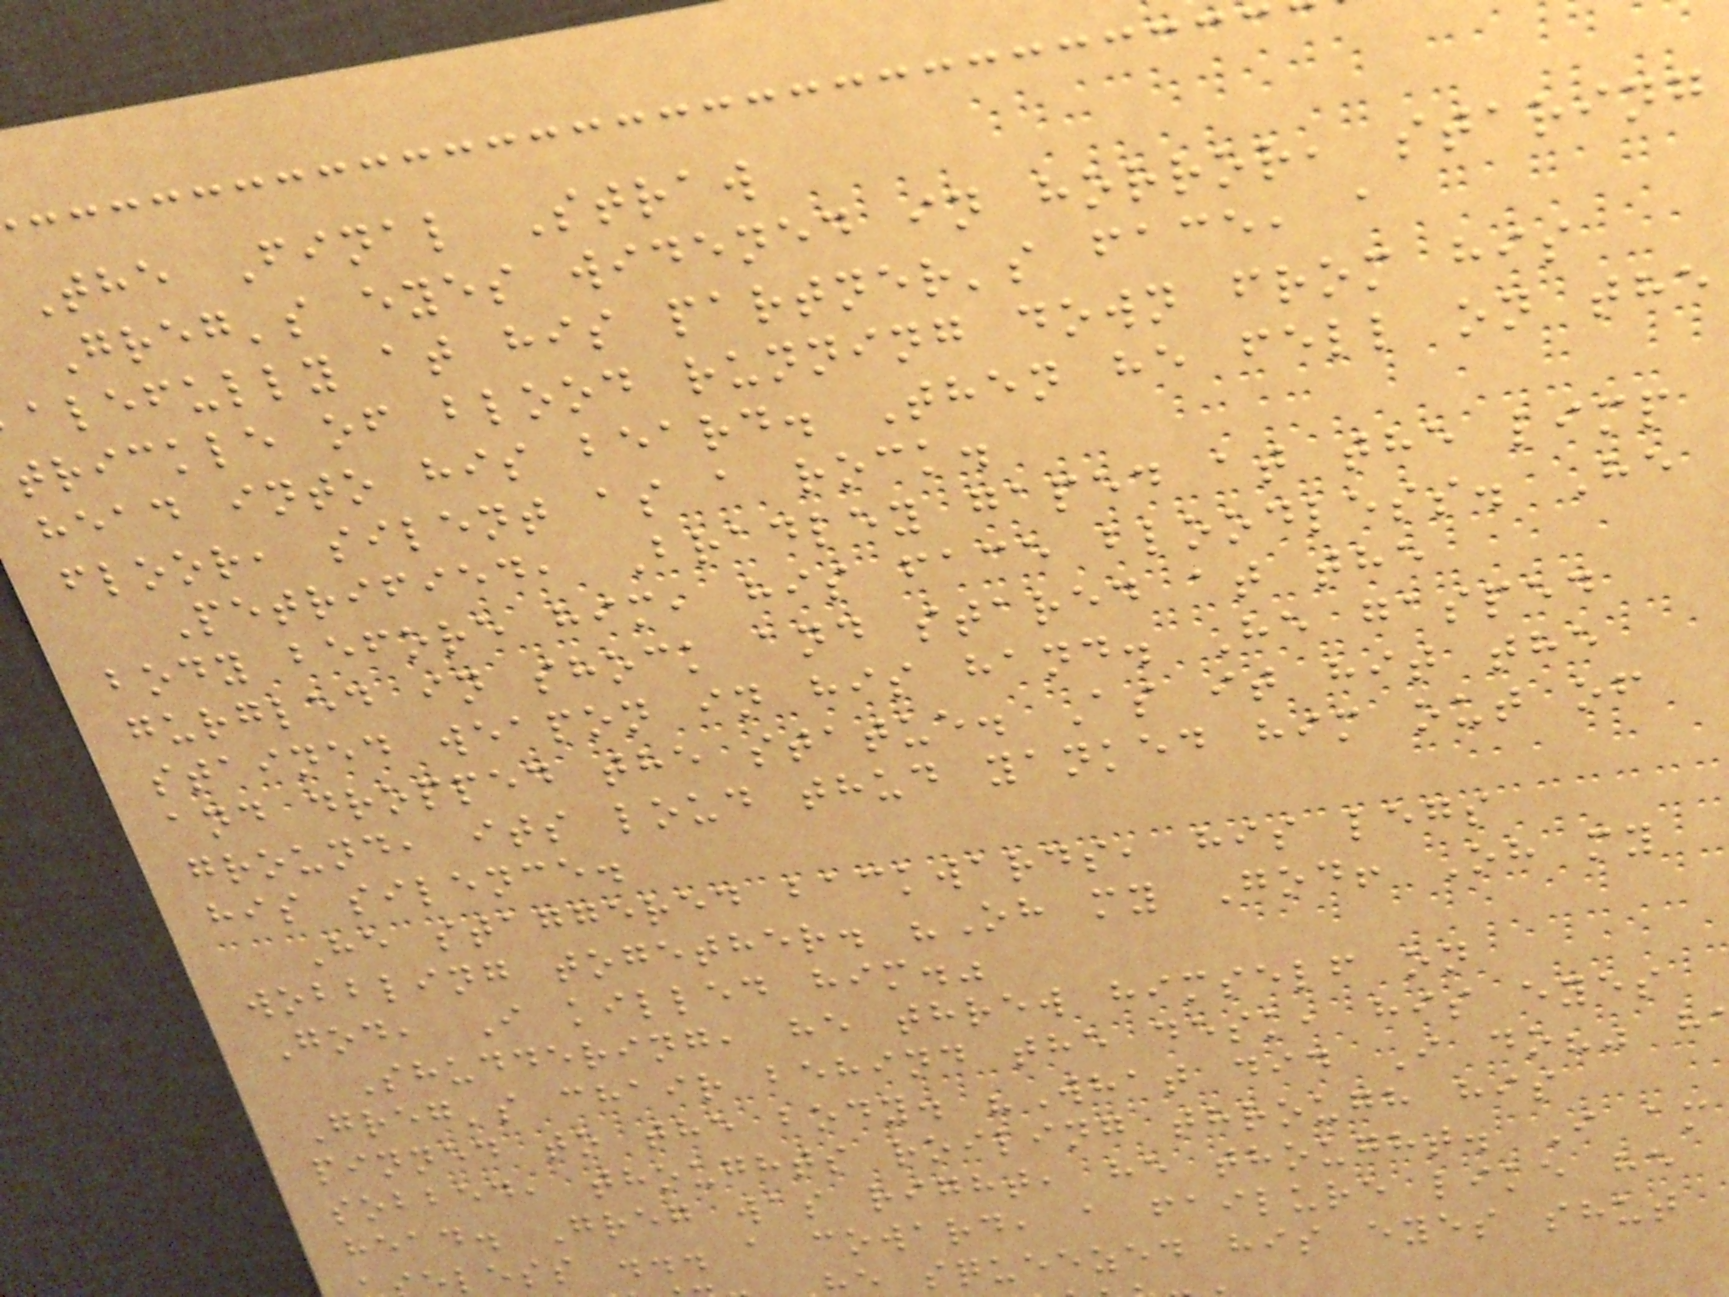The Final Straw
Greg's eyes widened in horror, staring
alefully at his partner's face, a
trickle of blood running down from his
head into his beard. Then he fell on the
floor, silent as a rock.
Petrified, Bradley gaped at the limp
body before him, his face bloodless. He
gurgled in shock and stared at the
stained weapon in his hand. He gasped
and dropped the statue. As it hit the
ground, its loud thud yanked him out of
his silence.
He staggered backwards, his legs
wobbling together. "Oh my God! Oh my
God, I killed him."
Shuddering, he threw himself on
Greg's chair behind the desk, his eyes
pinned to the body. "What did I do?" h
sobbed, thoughts roiling through his
head. Greg was right, he thought. I am
less ... a coward, a failure like he
squeezed his eyes shut
